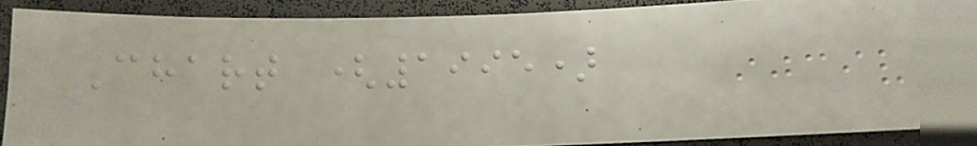Chart (1995)
